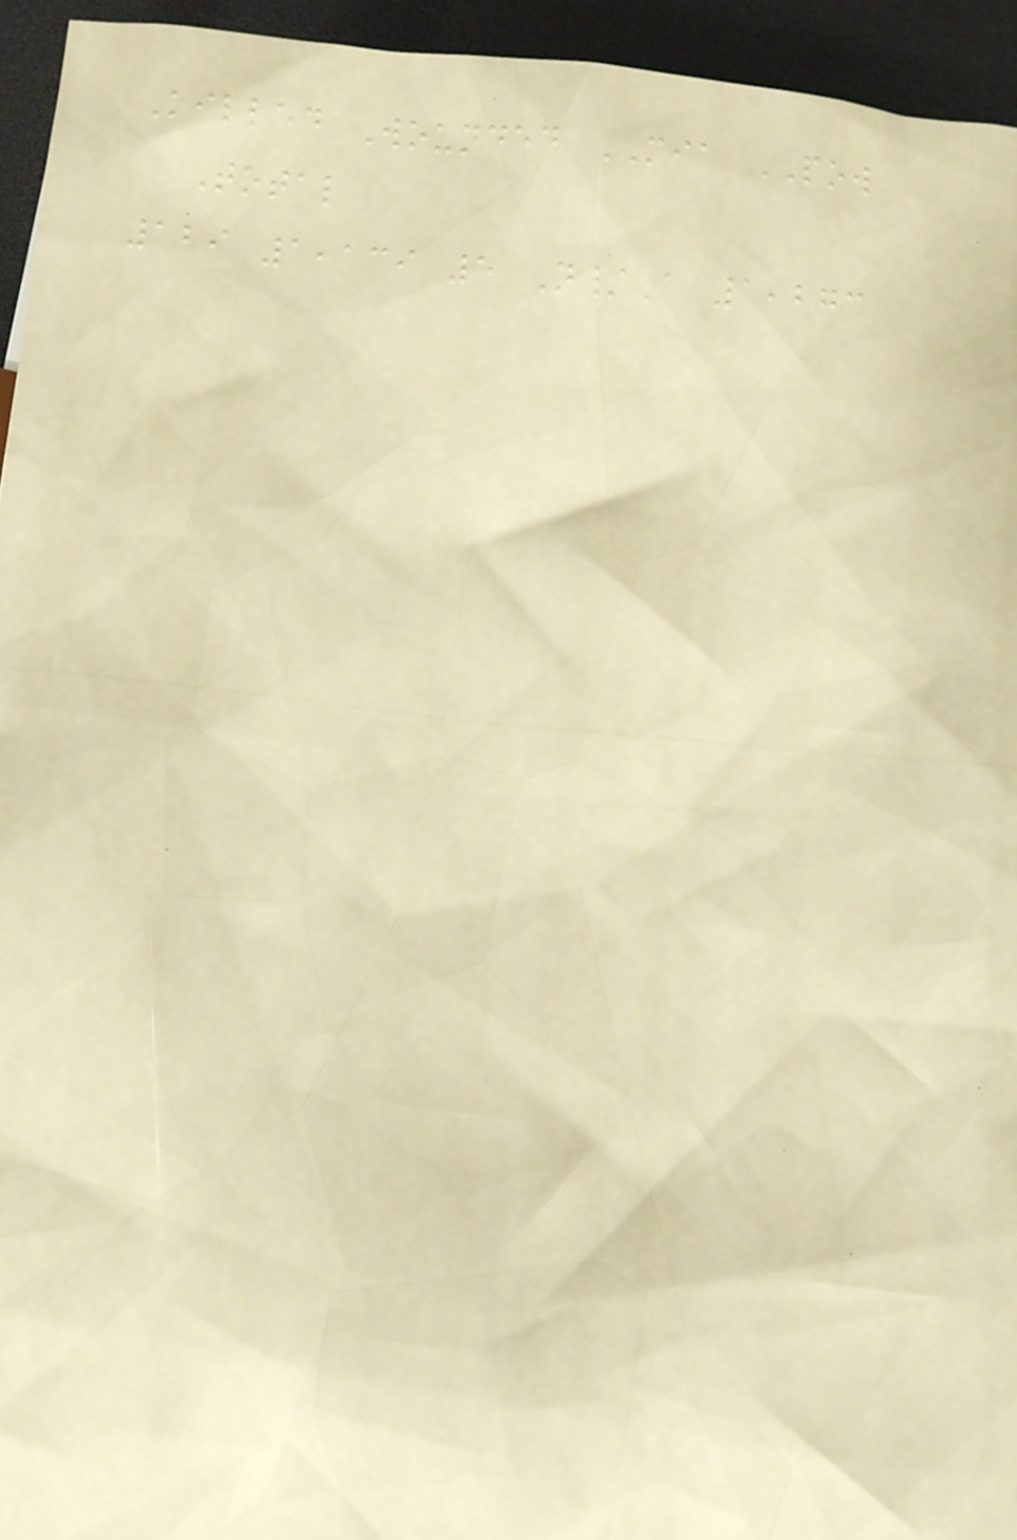Killed Wounded MIA POW
Total
129 1,139 5 N/A 1,273
